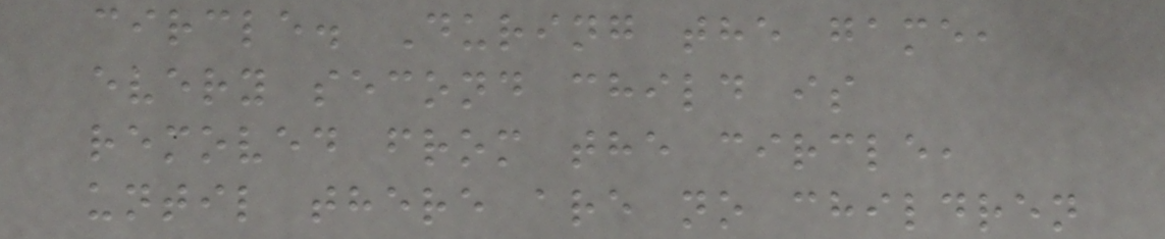circle. During the game,
every second child is
removed from the circle,
until there are no children
